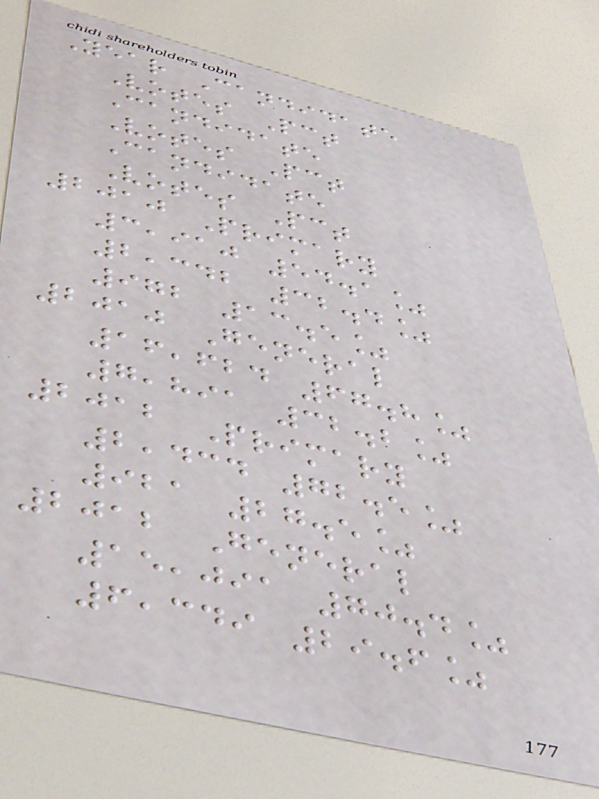Year Candidate
Votes Pct
Candidate
Votes Pct
Candidate
Votes Pct
2010 Primary
3,910 54.1%
2,342 32.4%
972 13.5%
2010 General
16,624 67.8%
7,891 32.2%
2012 Primary
2,434 72.5%
921 27.5%
2012 General
15,091 70.4%
6,349 29.6%
